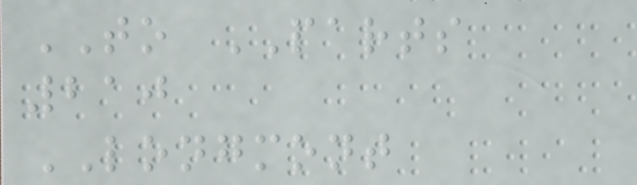TO PARTS
210
LONGMONT
